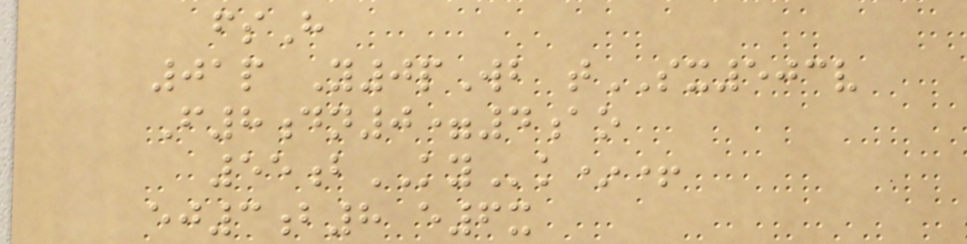fsH
01p Y0pWb tSX503v
F8dn0=4ao
55bKYk*+
ej3b8 e6x
